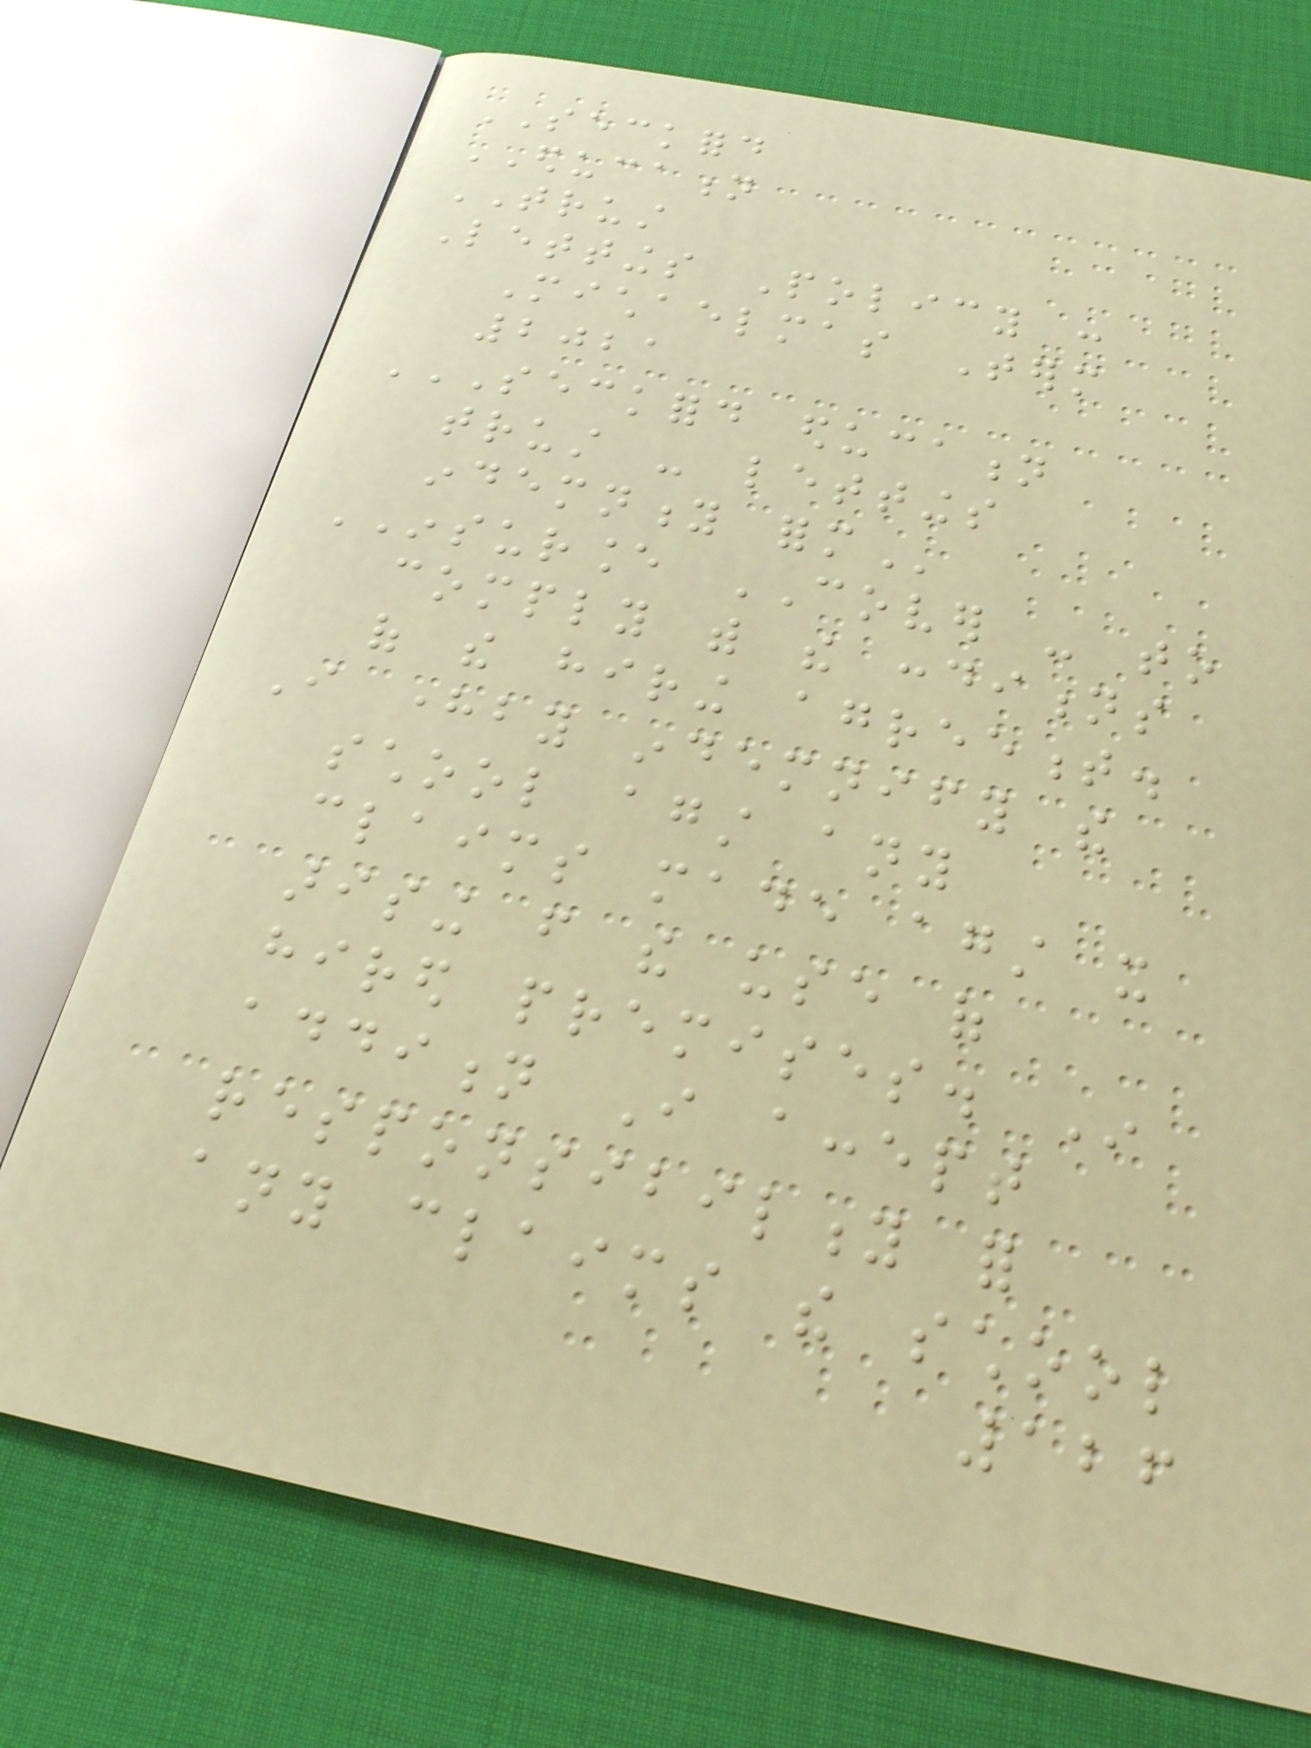SECKFORD
EDUCATION
TRUST
Lettings Policy :
Michaelmas Term
2021
SECKFORD EDUCATION
TRUST - LETTINGS
INDEMNITY FORM
INSURANCE COVER - to
comply with the conditions
of the hiring agreement.
I hereby indemnify the
school against any
claims made against it
arising from the use of
hired premises. In
addition I accept
responsibility for
any claims the school
126
